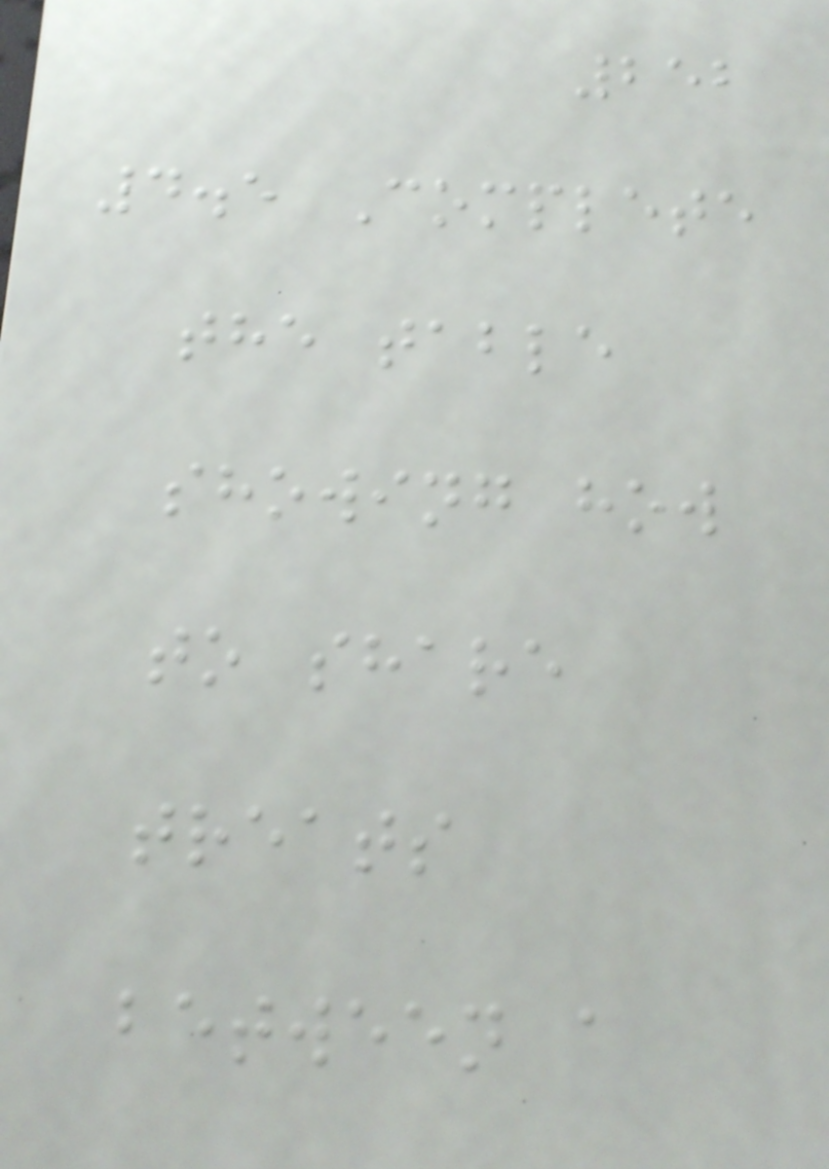252
4.5 Complete
the table
showing how
to share
treats
between a
